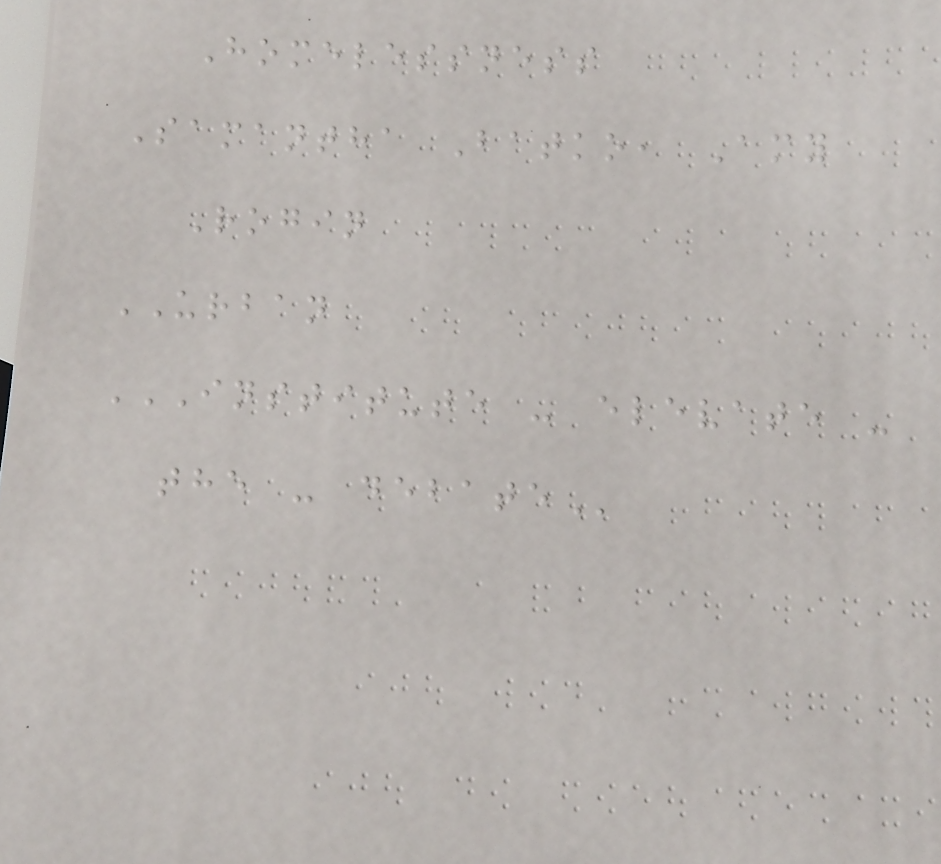Homelessness
Samantha Batko, Amy
Rogin
URBAN
INSTITUTE - ELEVATE -
THE - DEBATE
